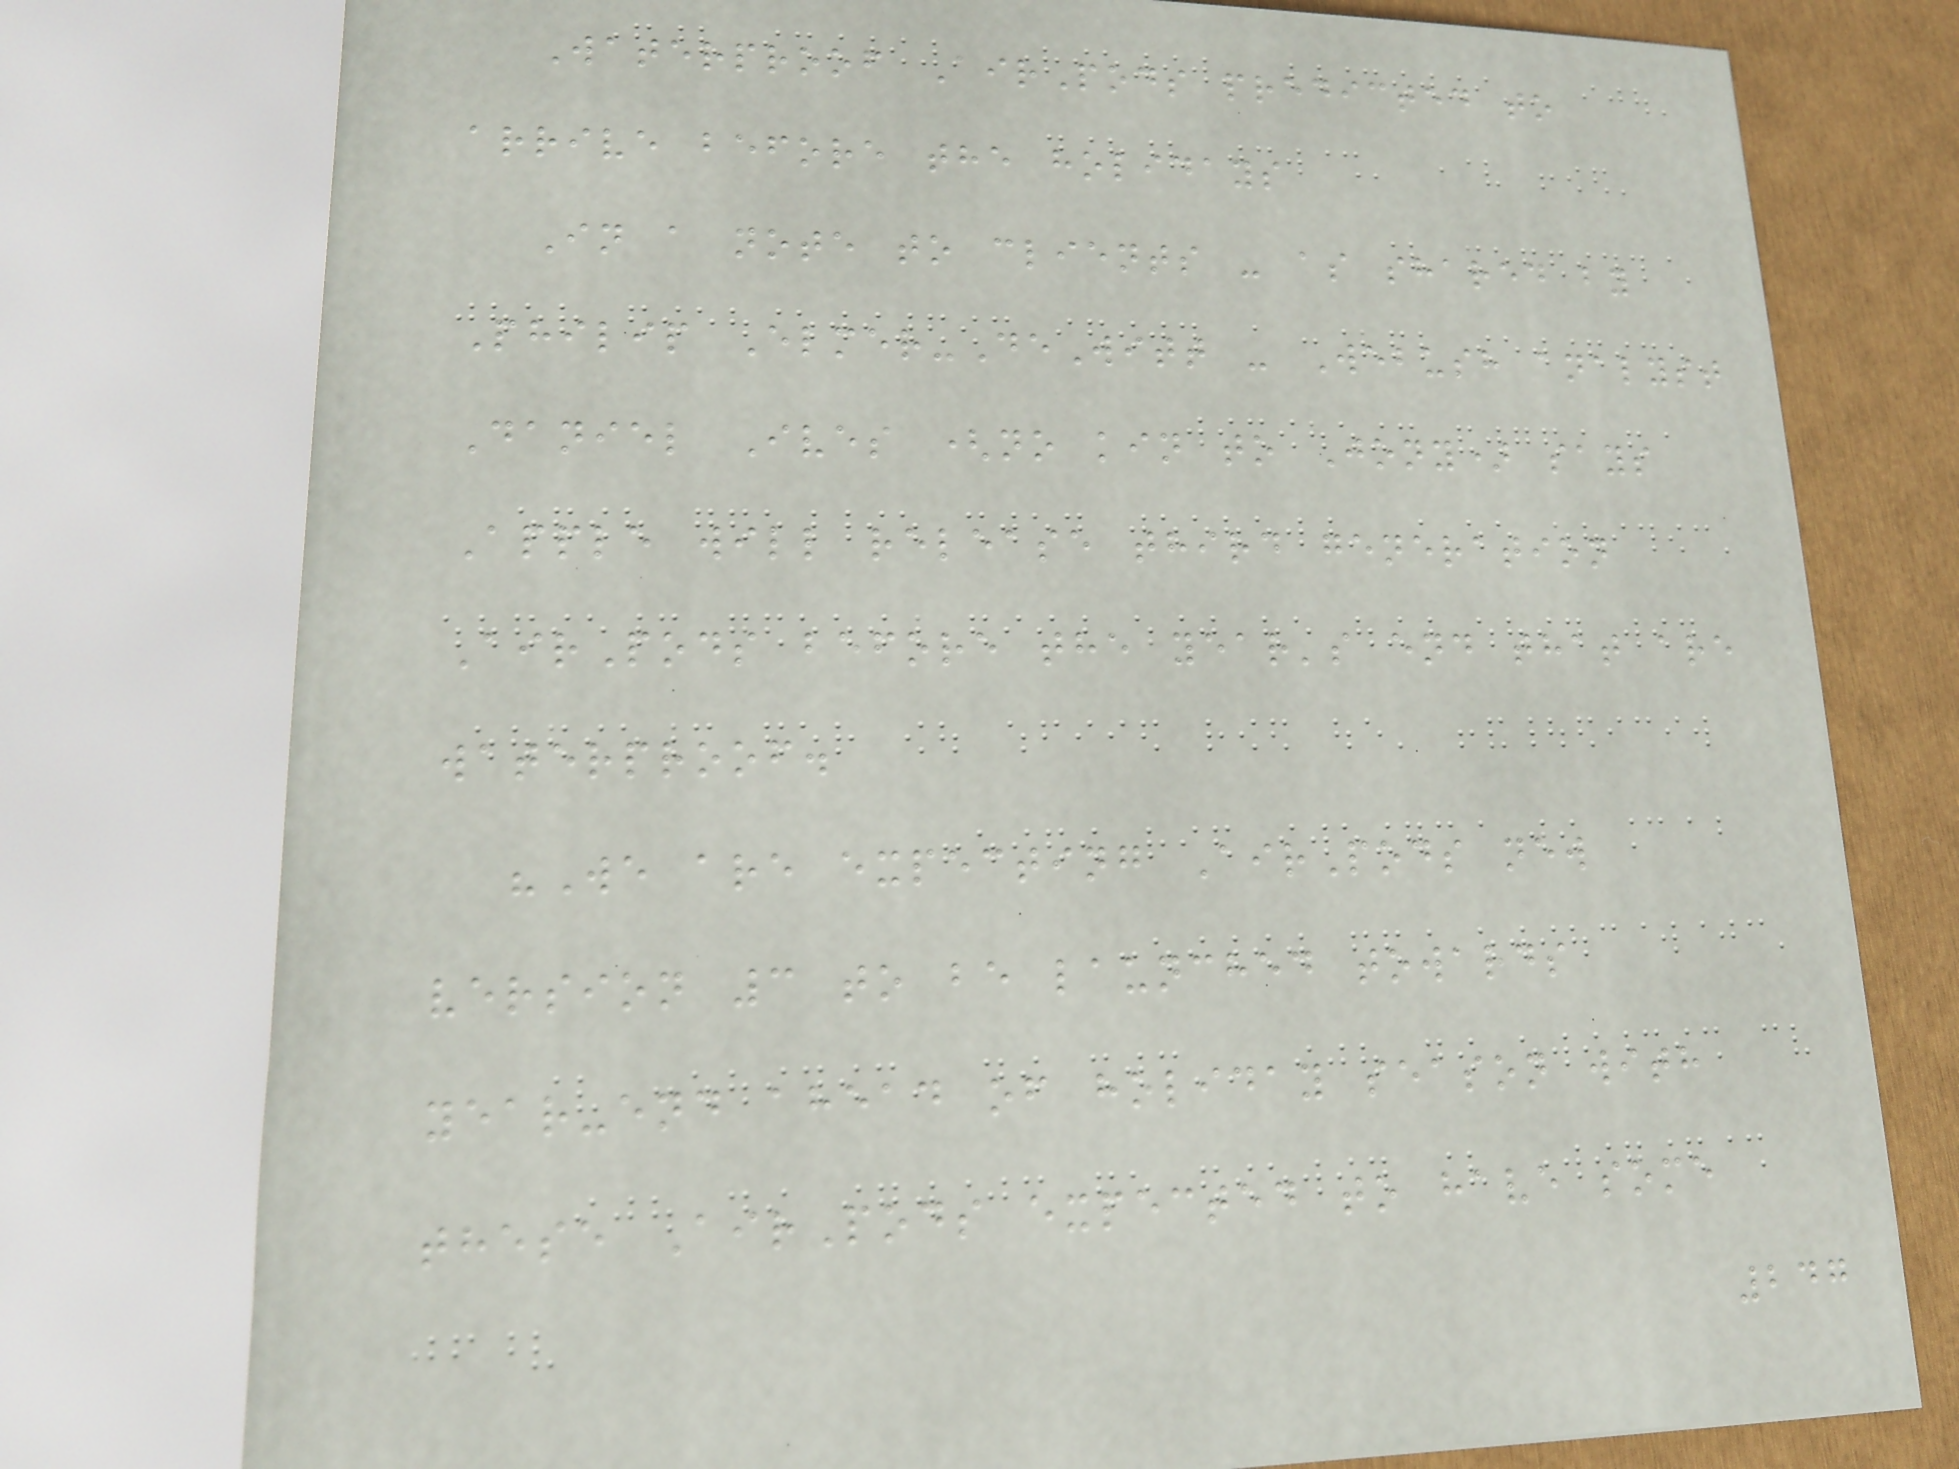Waterproof AirPods predicted to
arrive before the holidays
In a note to clients - as shared by
Philip Elmer-DeWitt - Webush analyst
Daniel Ives (no kin to Jony) says
Apple will release third generation
AirPods before the year's end that are
waterproof.
"We are expecting AirPods new
version 3 to be launched towards
year-end ahead of holiday season with
these AirPods expected to have some
247
